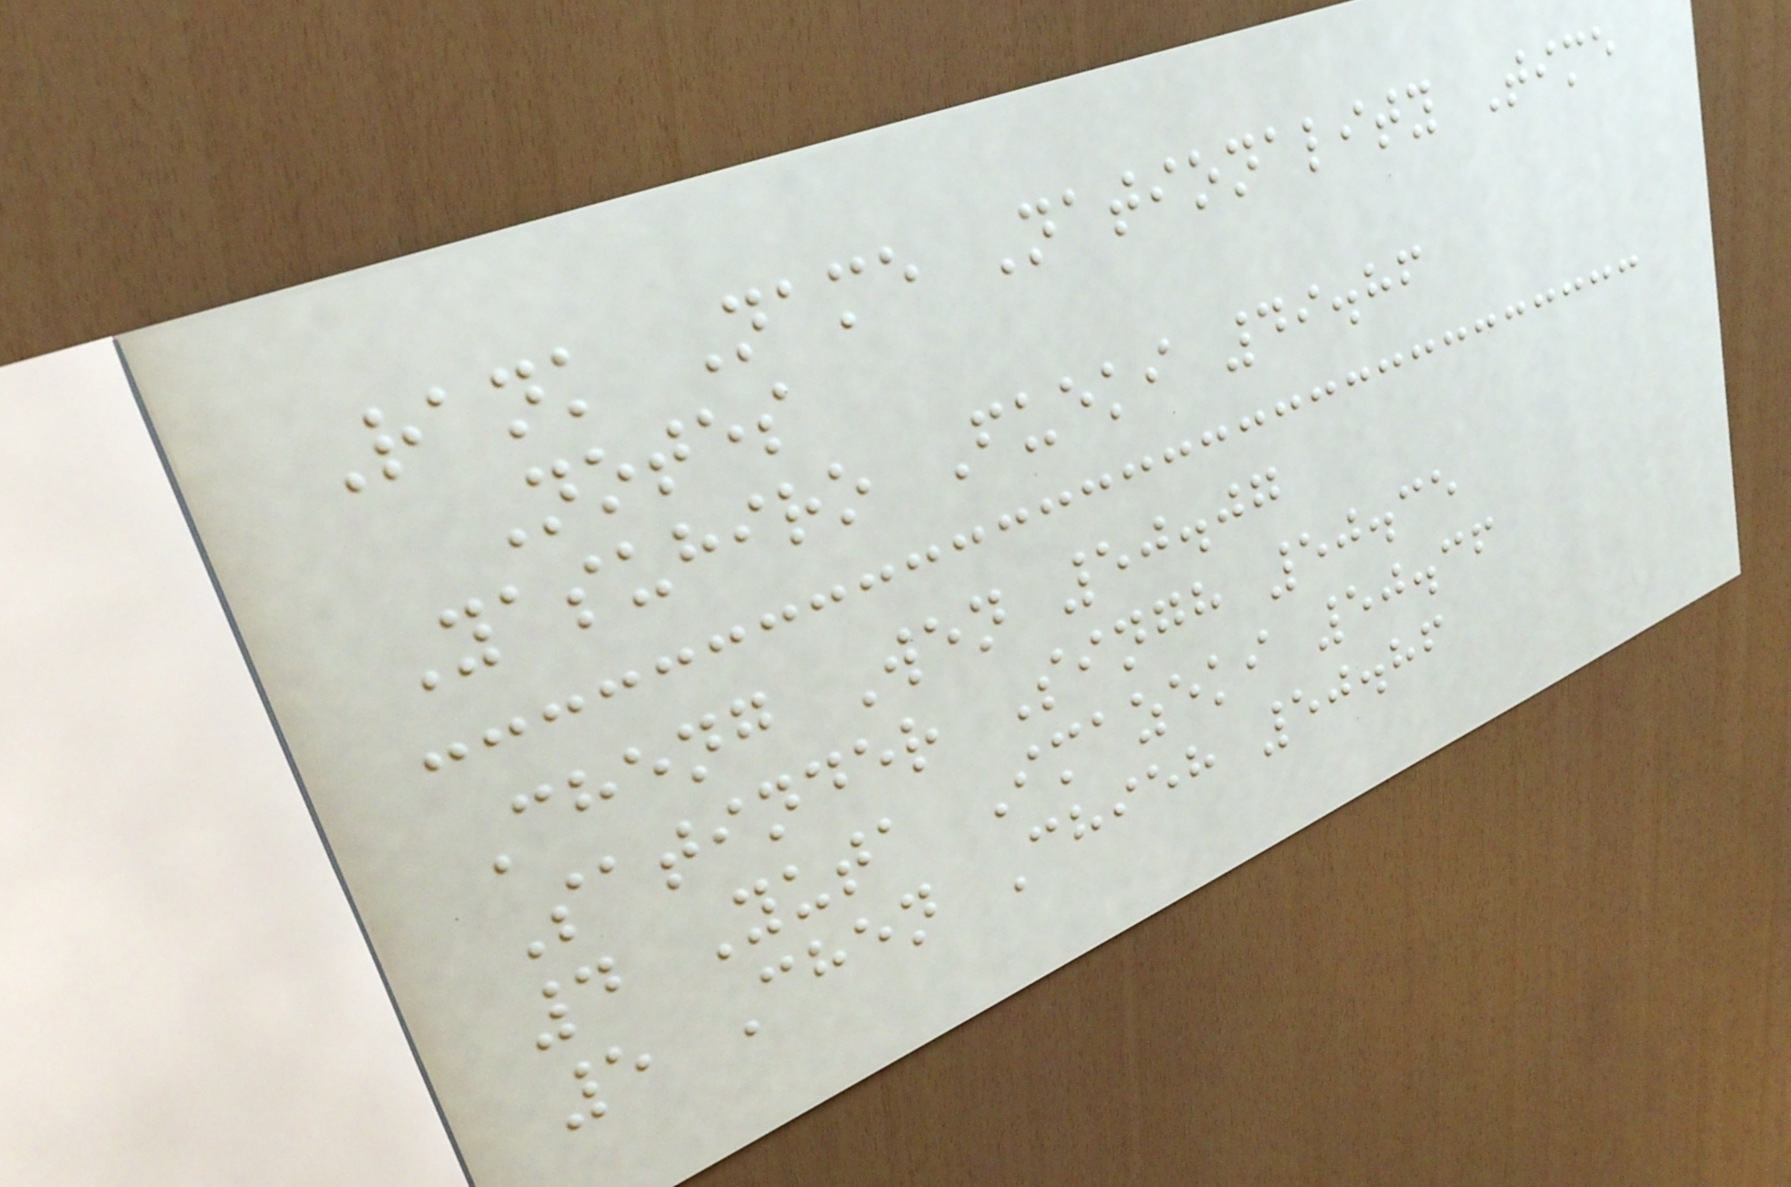Rank Name Nationality Time
Notes
Yasuhiro Fueki 49.86
Cheng Wen 50.07
Satinder Singh 50.35
4 Yuta Imazeki 50.36
5 Chen Chieh 50.86
